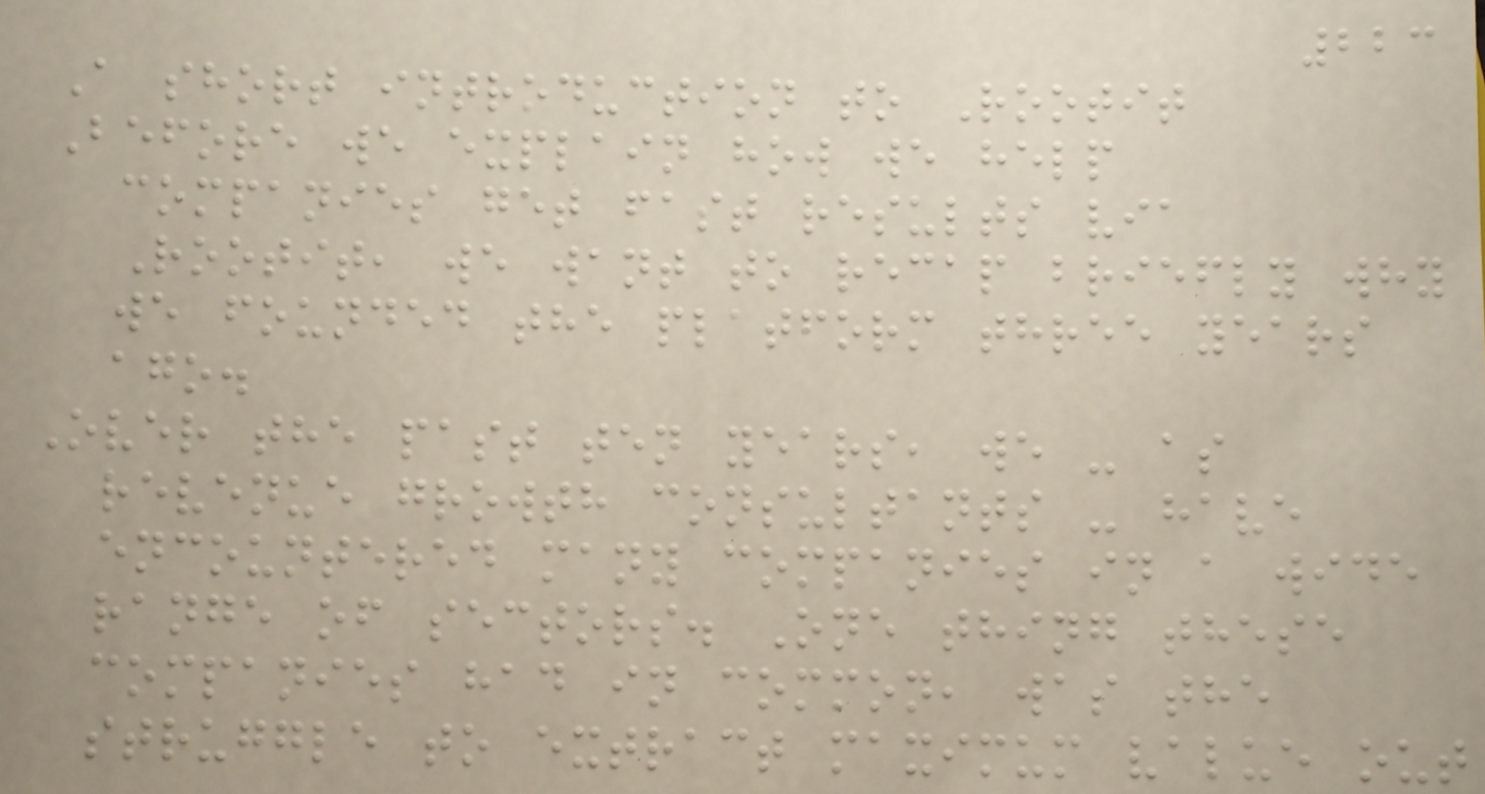223
A short introduction to Rootit
Before we explain how we help
companies get fast results via
Rootit, we want to recap briefly why
we founded the platform three years
ago.
Over the past ten years, we - as
revenue growth consultants - have
encountered many companies in a wide
range of sectors. One thing these
companies had in common, was the
struggle to extract maximum value out
